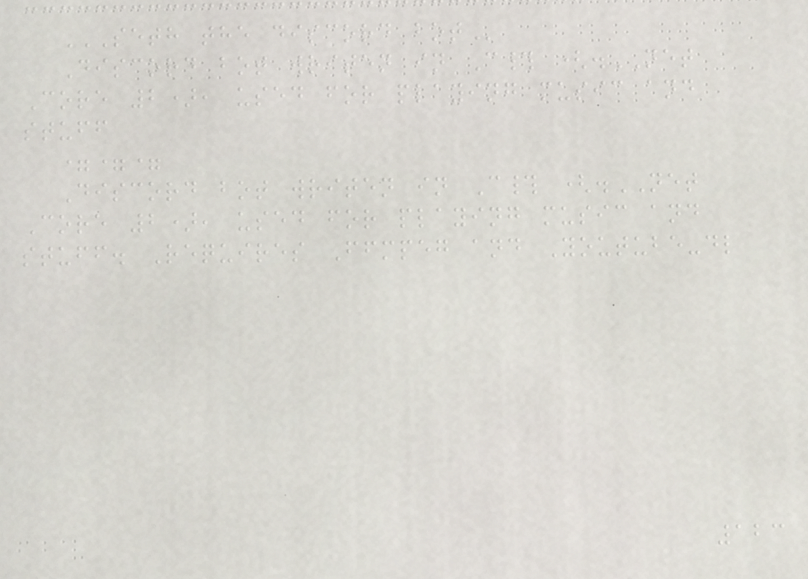SETH THE DISCORD BOT
Discord bot writen in C# (.NET
Core 2), used for playing music and
stuff
===
Discord bot writen in C# (.NET
Core 2), used for playing music and
stuff. Requires Ffmpeg and Youtube-dl
123
